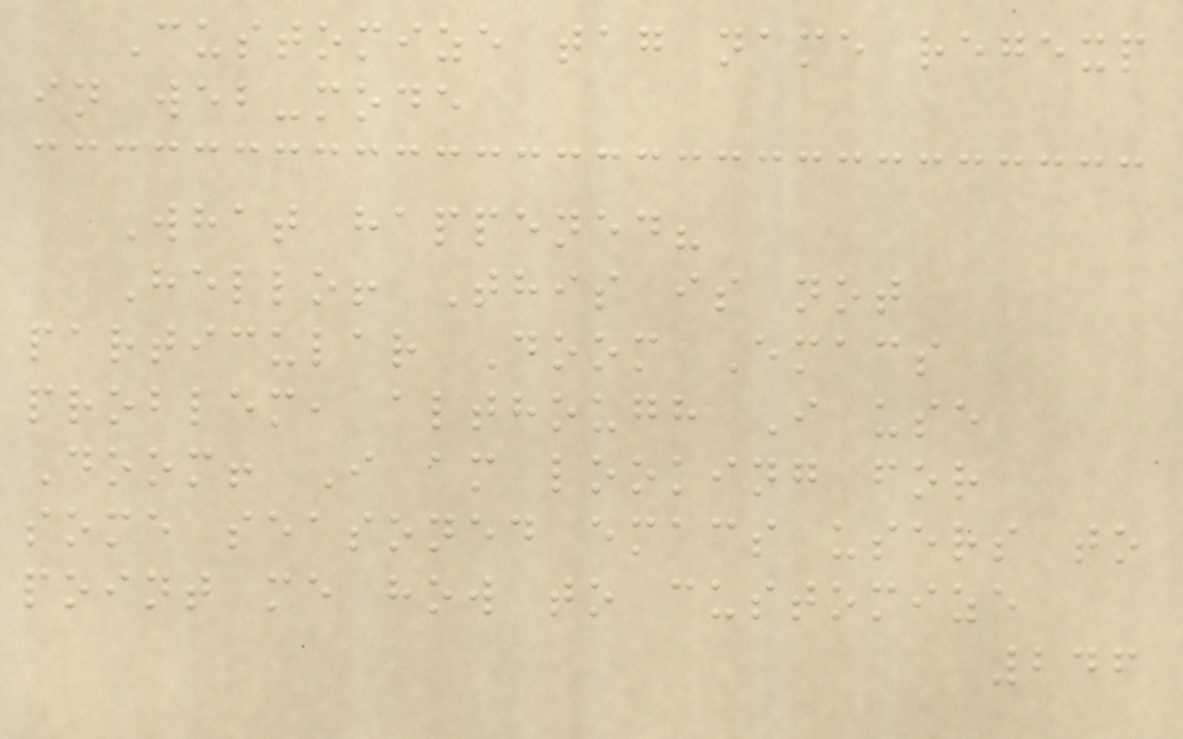Customize tag name regexp
in web-mode
What happened?
Hello! This is not
particular Doom Emacs
problem, although I use
Doom! I am looking for
some seasoned emacs users to
point me how to customize
246
